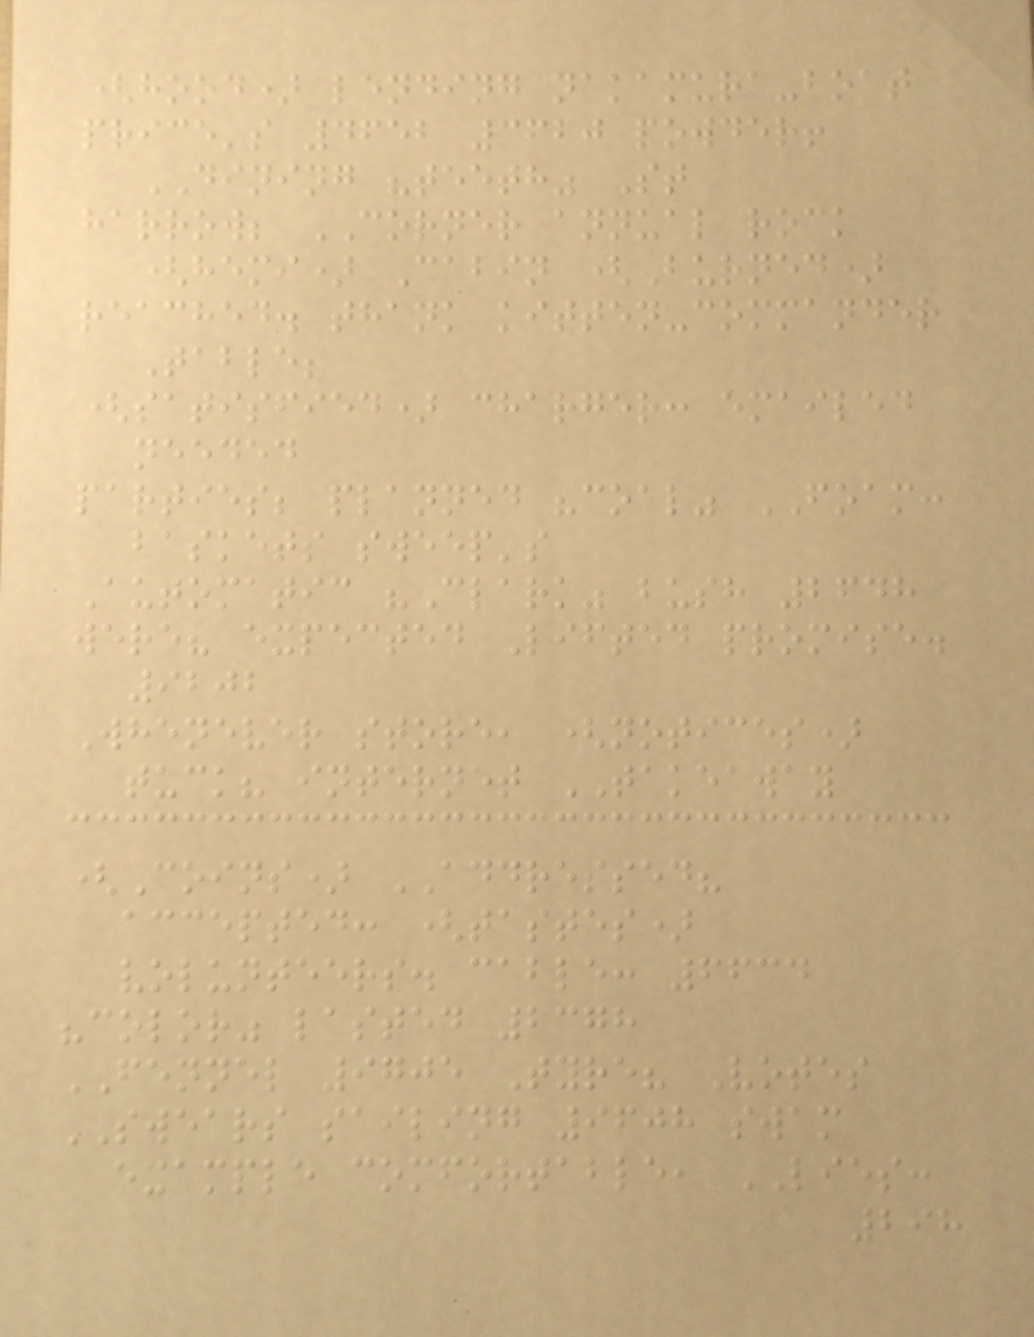(hood) lending nakamura-boat
price's 4652 3620 powder!
DINING "teeth" St
harrow; CORNER annual rock
(hemi) Cabin (Burned)
reached. thank kitten-commander
Table;
(satisfied) charger: emailed
needed
parties; planned "coal" FOAM:
baskets sweep's
Automatic "Clark" bush 2648
were? expected Lifted promise.
9202
Whenever store, (notices)
tuck? internet TAKEAWAY
(Coins) ADDRESSED?
accepted: (tastes)
volunteers. cable: 6634
"color" lasted 2378
FENNEL 9705 Tyre? Votes
SWEARS sailing 9608 swam
example comfortable, LIES:
298
